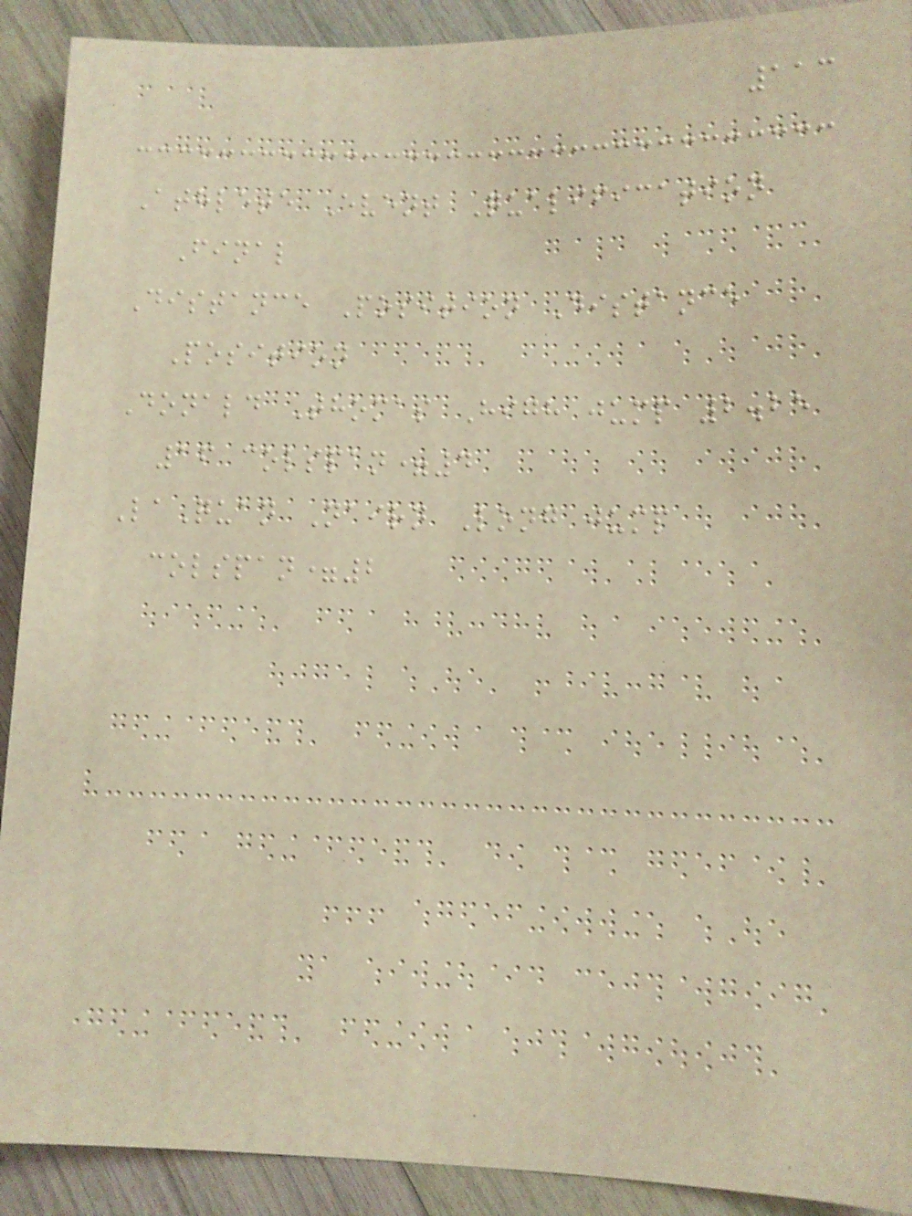113
Athlete Event Qualification
Final
Distance Position Distance
Position
Donald Thomas High jump 2.25
16 colspan=4
LaQuan Nairn Long jump
colspan=2
